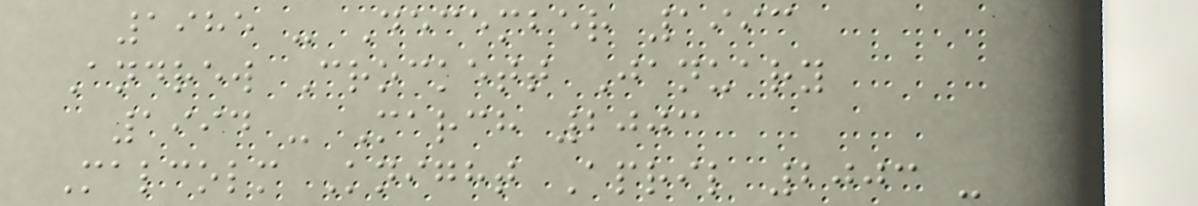1985 - December 1993
Andrew Crockett January
1994 - March 2003
Malcolm Knight April 2003 -
